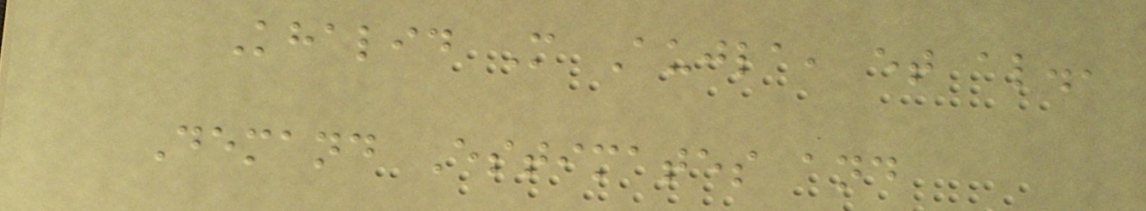Khalid M Aujla, et al.,
Demand Estimates and
